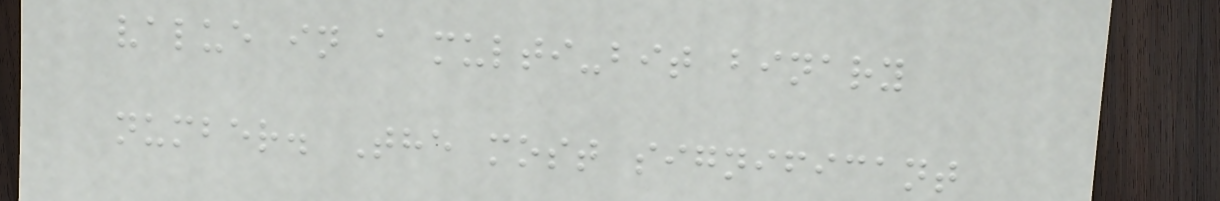value in a multi-bit binary
number. The most significant
